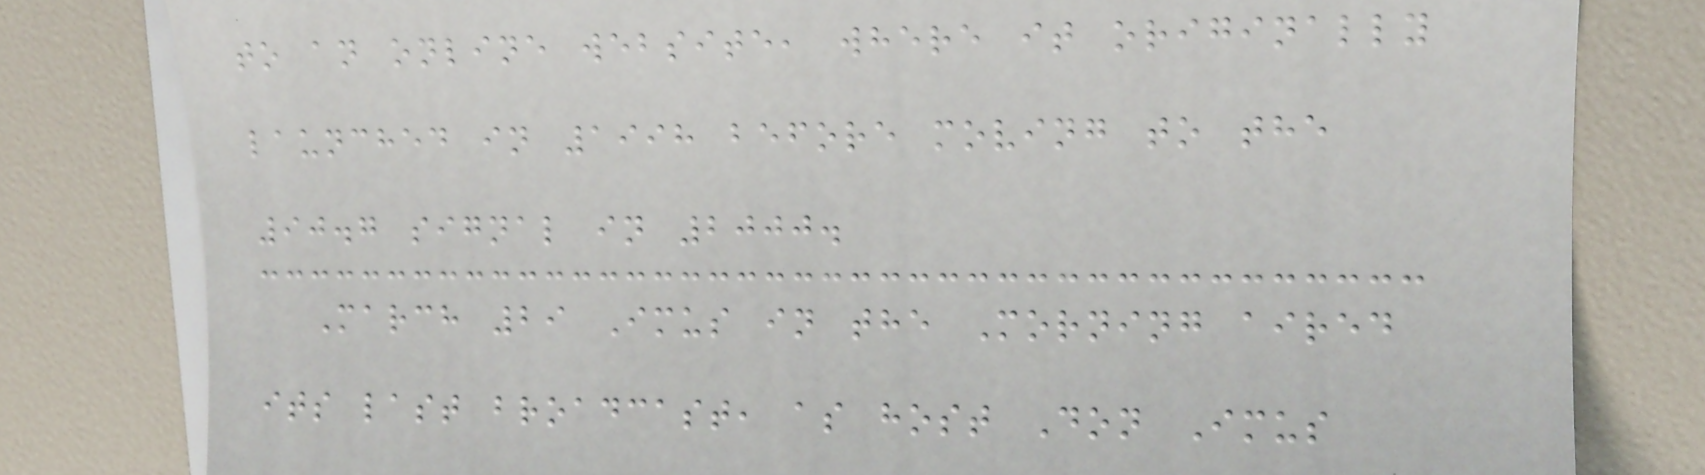to an online website, where it originally
launched in 1998 before moving to the
90.7 signal in 2000.
March 29 Imus in the Morning aired
its last broadcast, as host Don Imus
